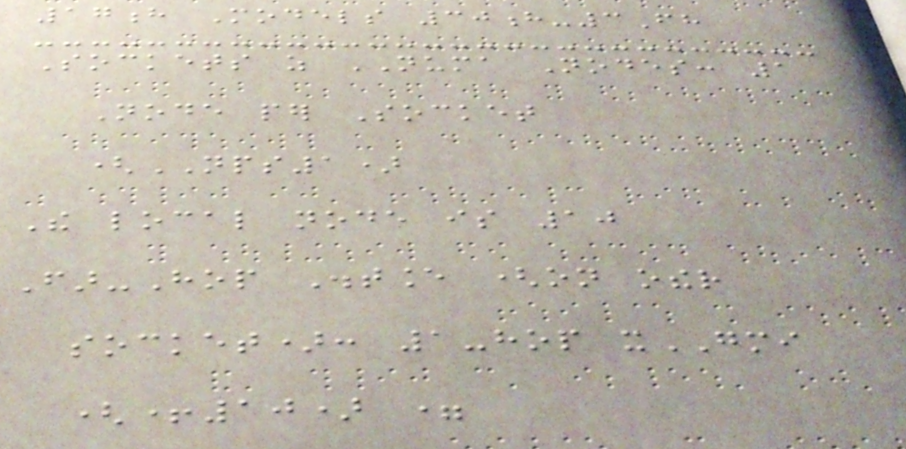17h Models 30h-3Fh
Sockets as NUMA Nodes: 1
Node per Socket
(NPS1)
The local node is 10
Far-Hop Distance (on other
socket): 1-hop xGMI
(+10) =
